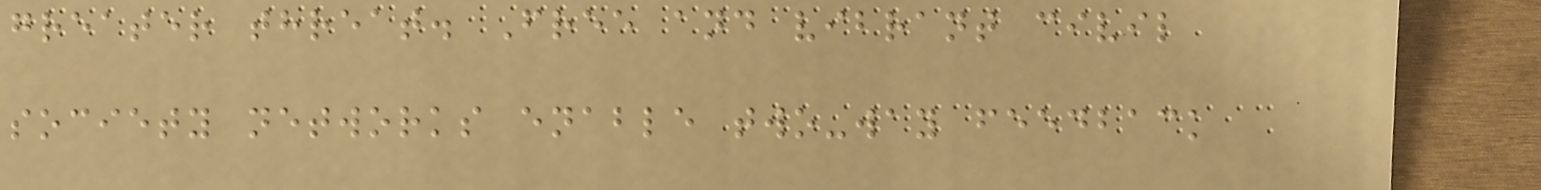greater threat. Free and vibrant civil
society networks enable two-way feedback
